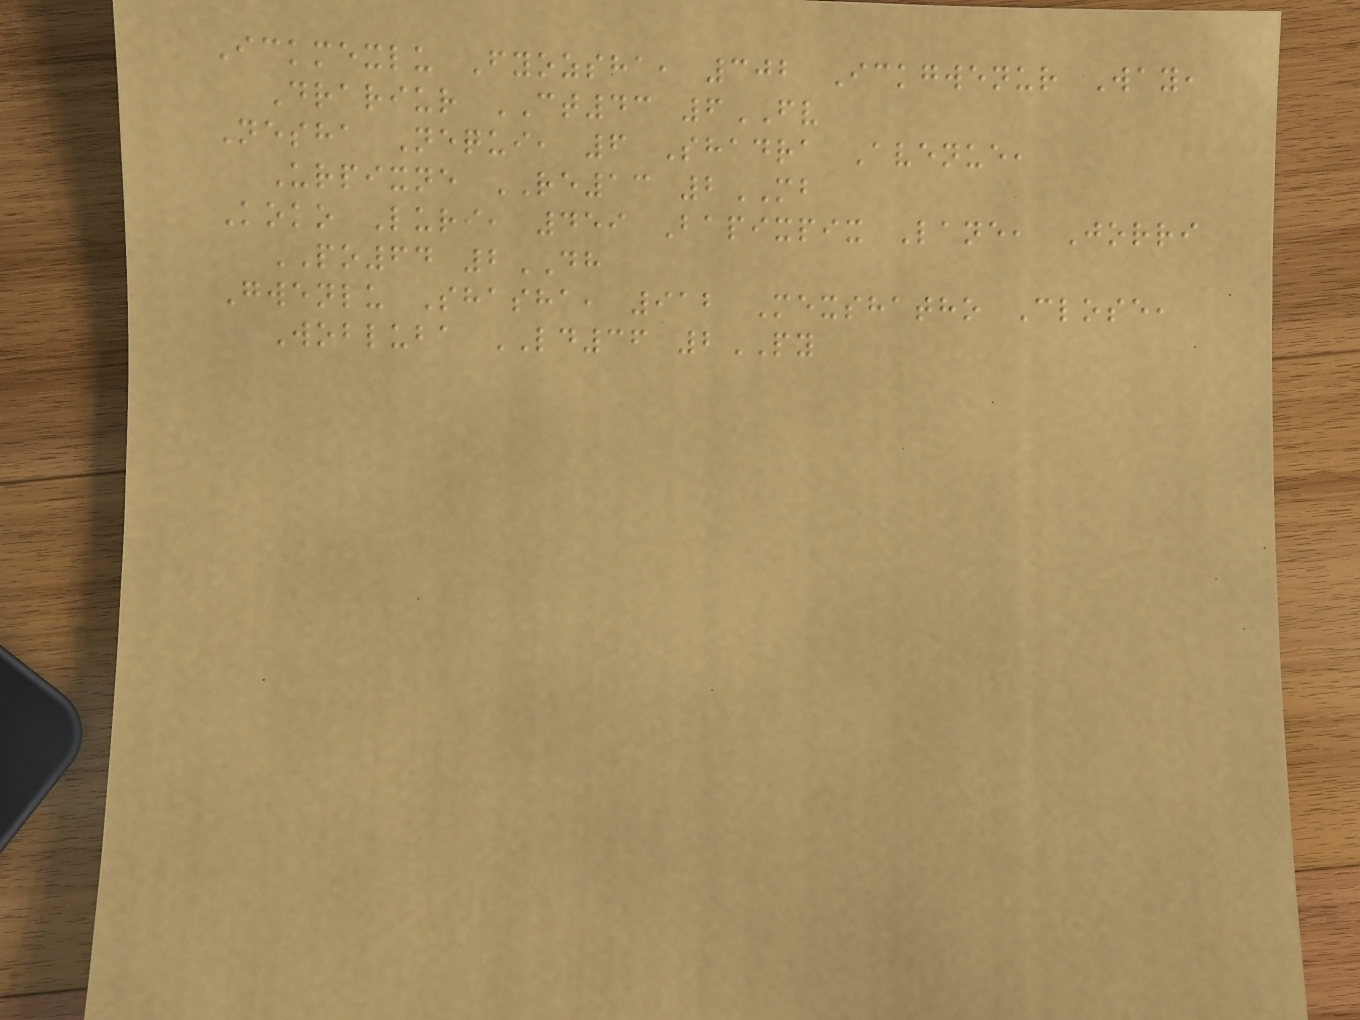Ickmexlu Fyozsha, 302 Ickgwenur Way,
Drariur CT43 6FV
Nesha Nequi, 6 Shadra Avenue,
Urpixne RE13 2MB
Koko Luri, 459 Bapixpix Lane, Jorri
PO64 2DH
Gwenlu Shasha, 912 Mexshatho Close,
Wobluba LD36 2PY
